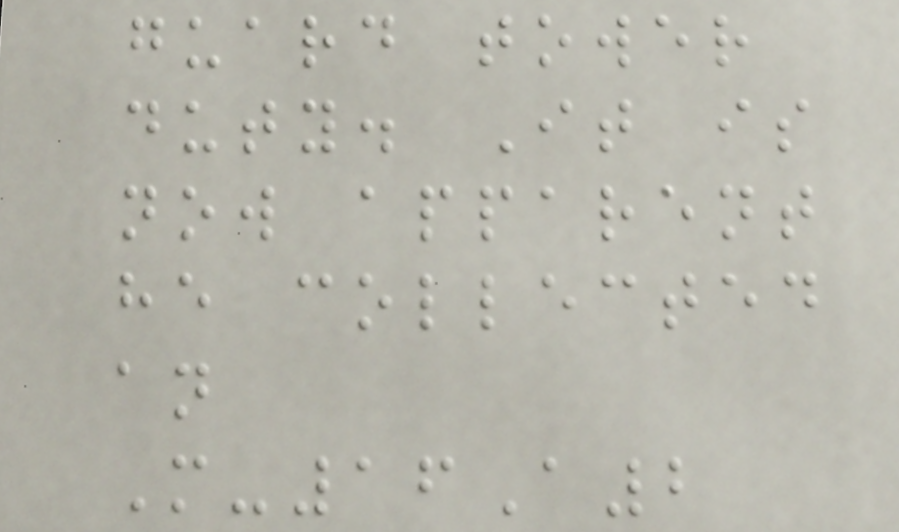guard tower
duty. It is
now apparent
he collected
an
M-16A2
